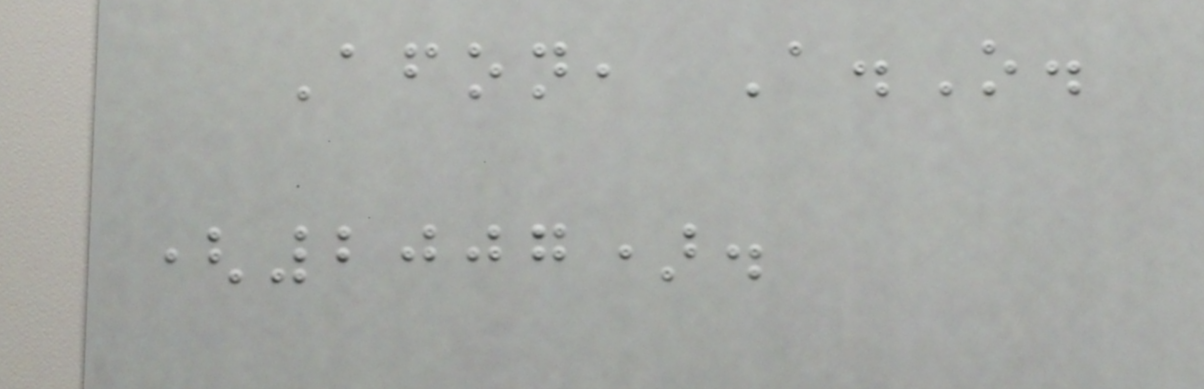Afon, A.O.
(2007).
